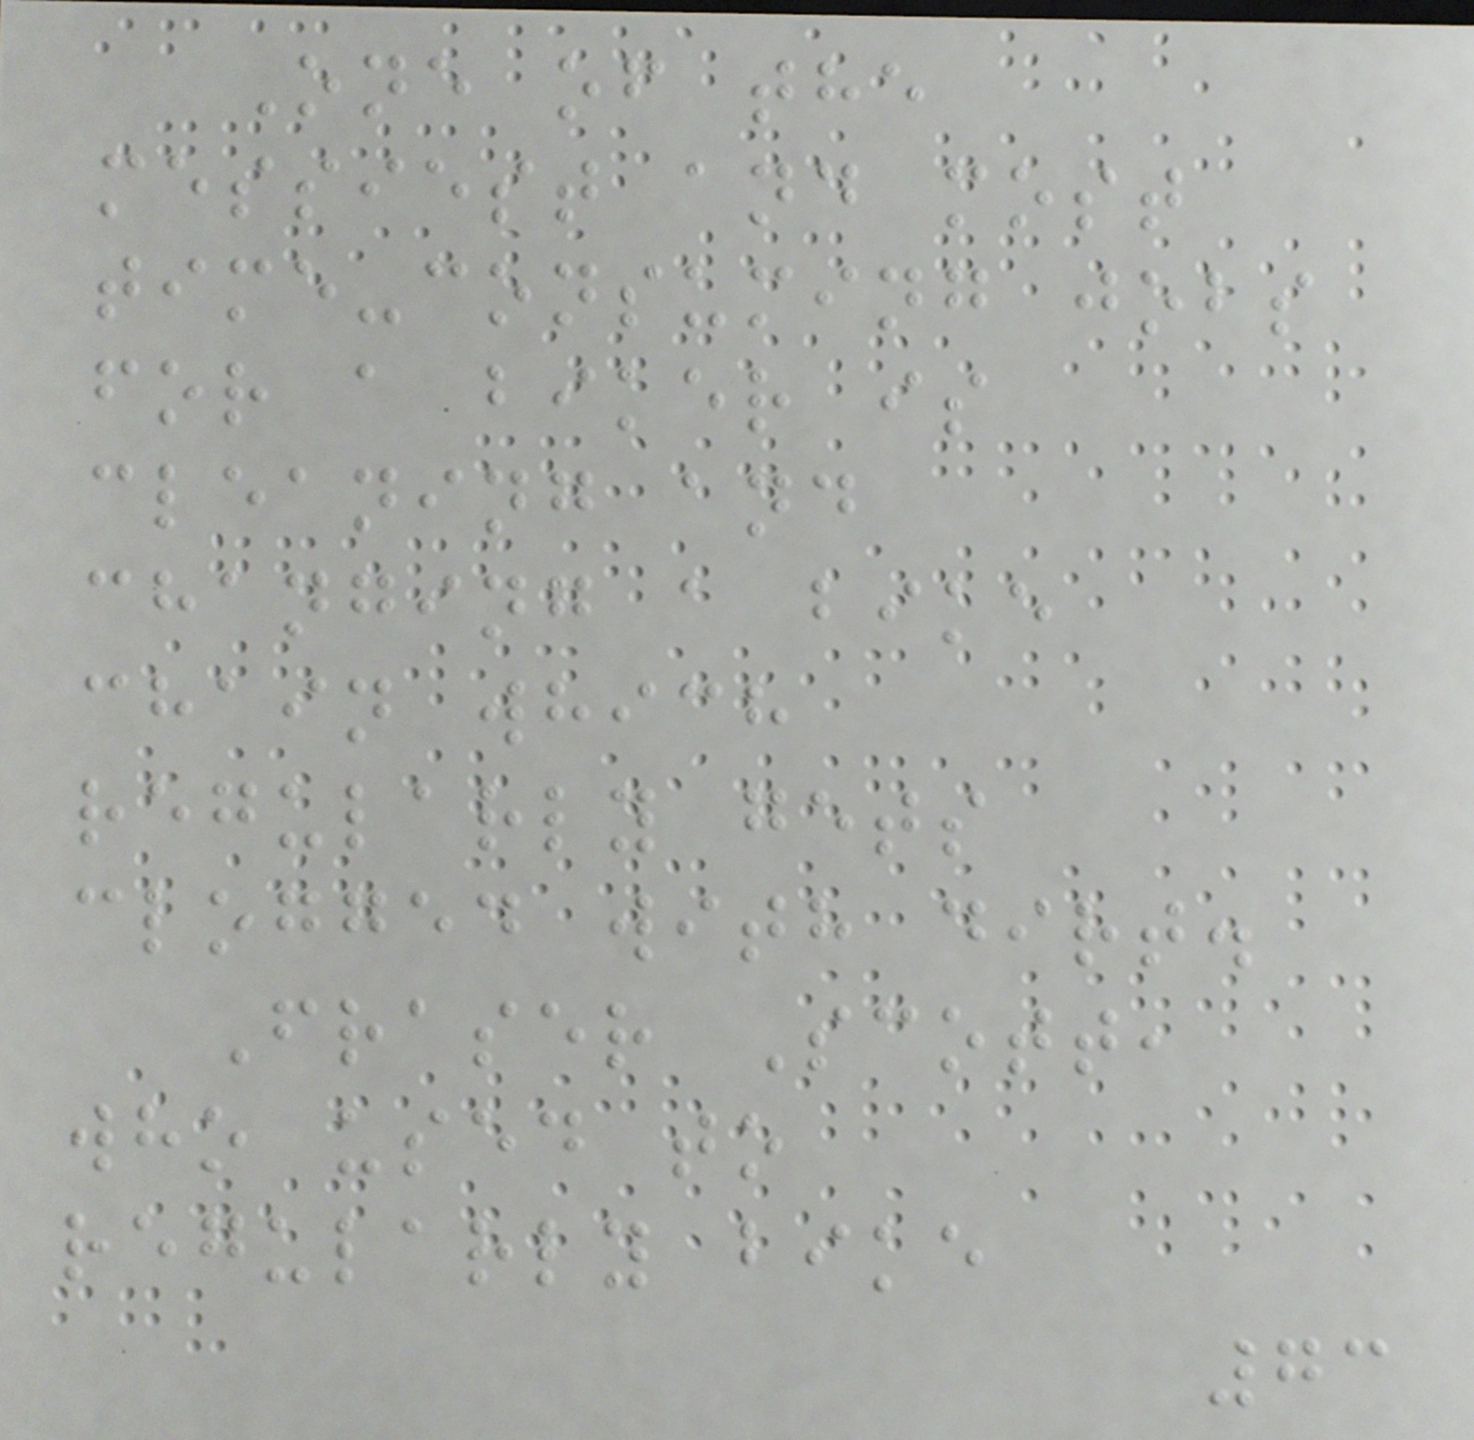One of the
messiest and most
time-consuming jobs
for a biker is
cleaning and
changing a bike
chain which
regularly gets
clogged with dirt.
Fraser Scott,
who used to
regularly bike
73
